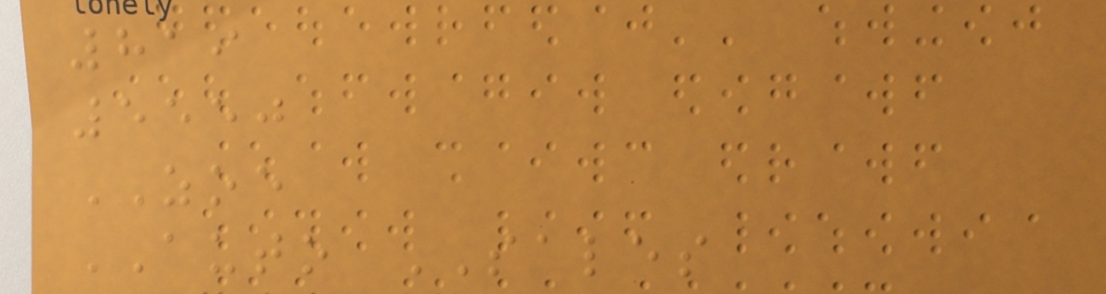819
5550
ZOE
AUTO SALES
